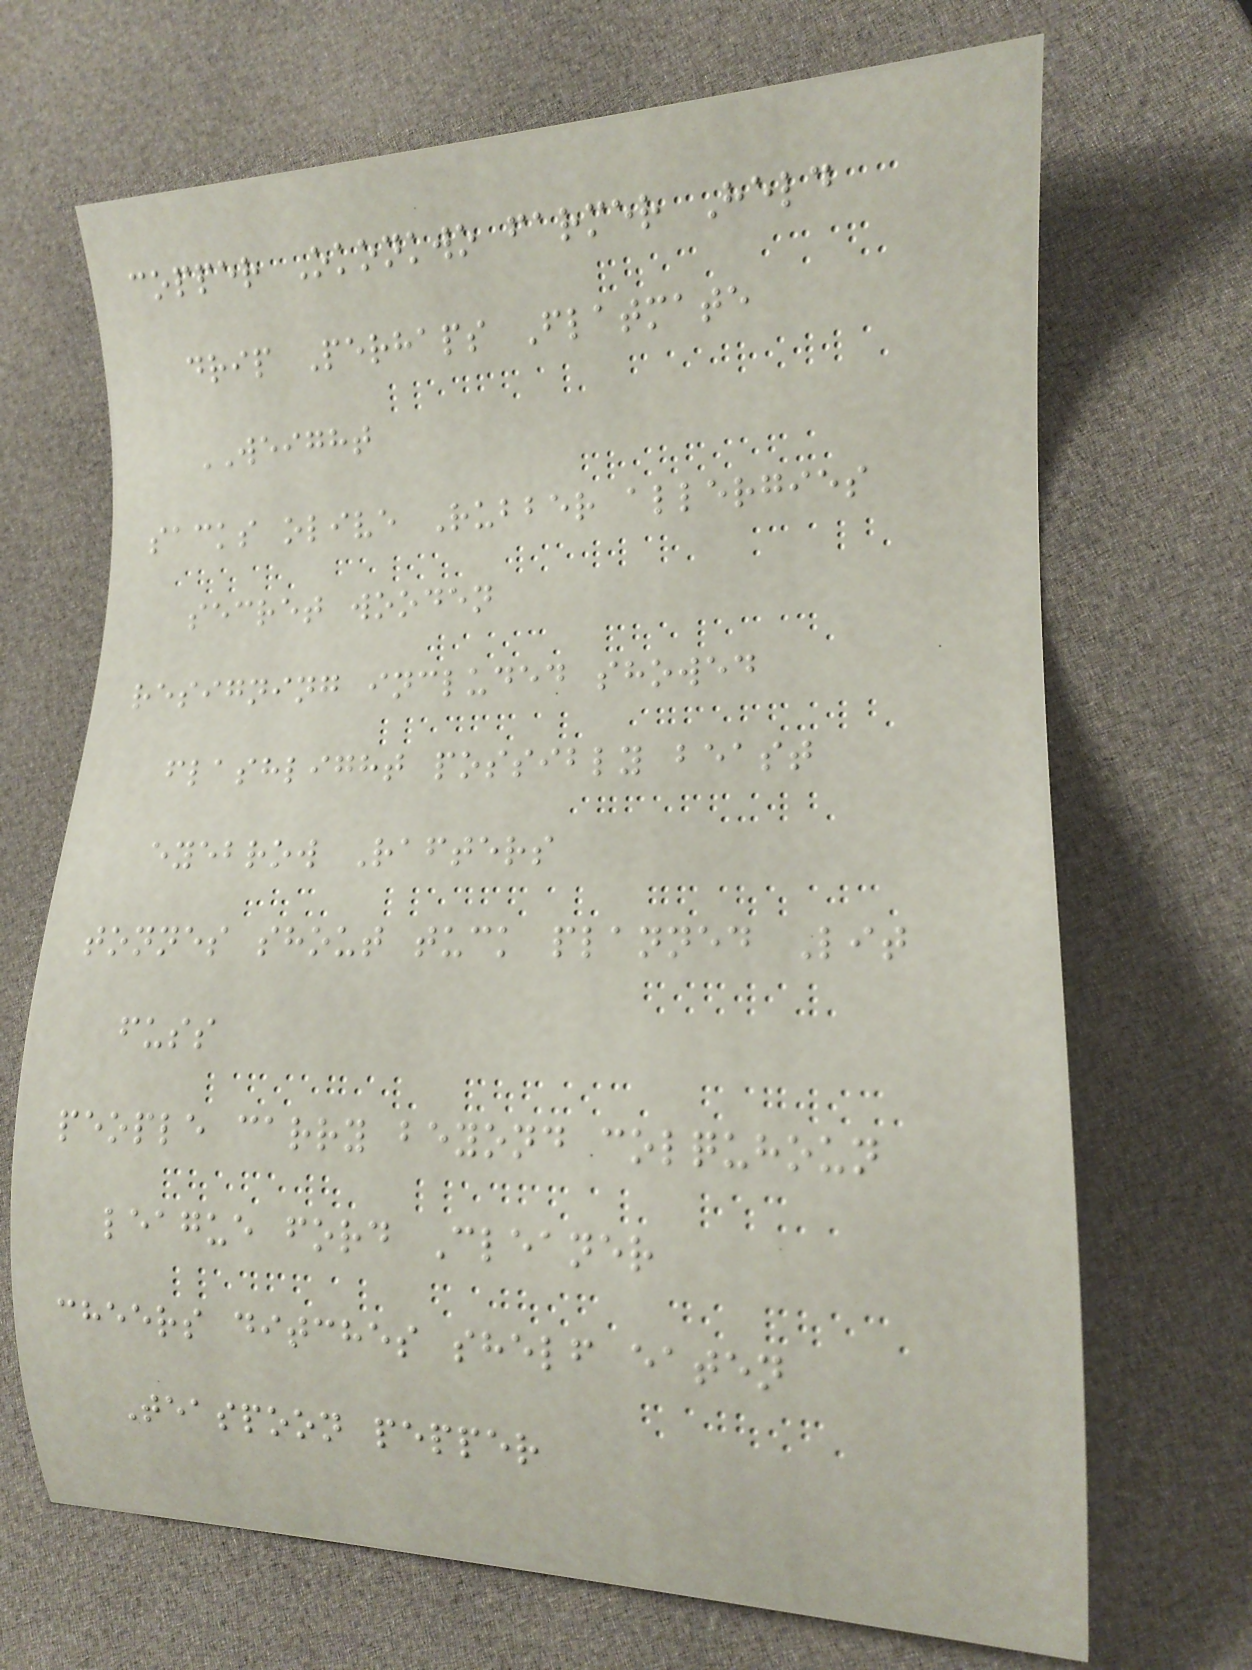copper Okonkwo farmer Held
drip Perhaps Flatmate
WEIGHT
sacks olive Rubber allergies
secret wooden
resigning included showed
flashlight possibly beast
eyebrow Rafters
tonnes shout tuck planned Lit
fuss
people carry beyond colquhoun
league ford Cleaner
cheers ditches shelf eaten
Teaspoon pepper
